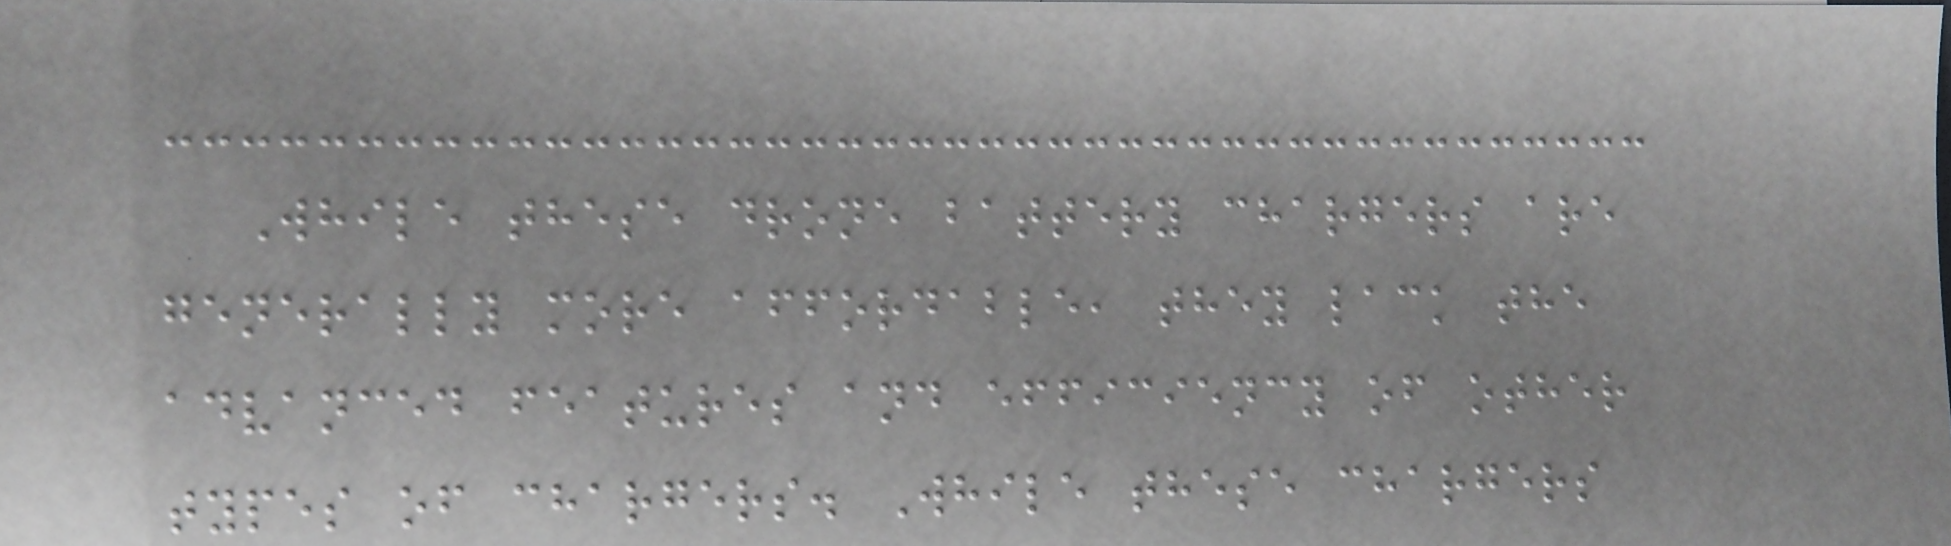While these drone battery chargers are
generally more affordable, they lack the
advanced features and efficiency of other
types of chargers. While these chargers
